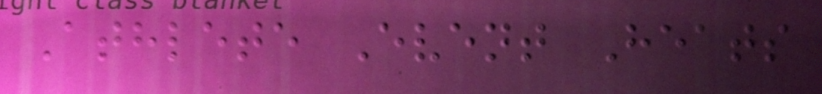Athlete Event Heats
